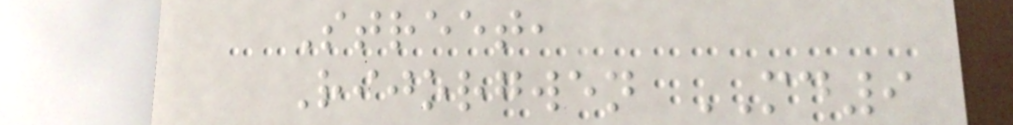Street,
Rijorgwen MD9
